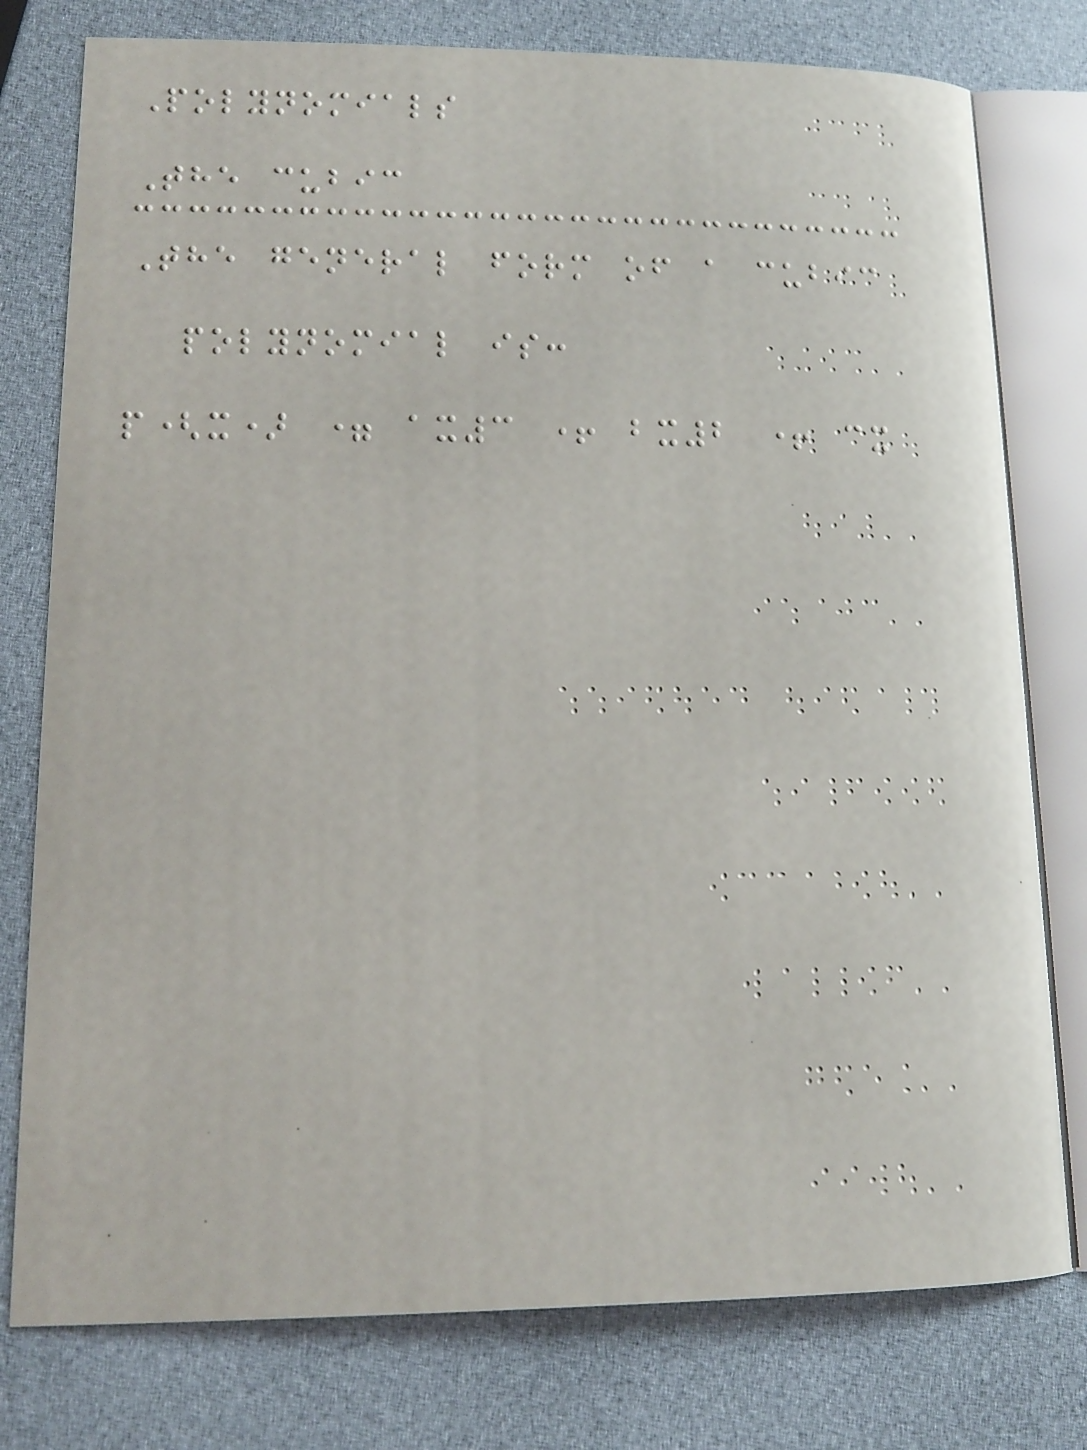Polynomials
The cubic
The general form of a cubic
polynomial is:
p(x) = ax3 + bx2 + cx
